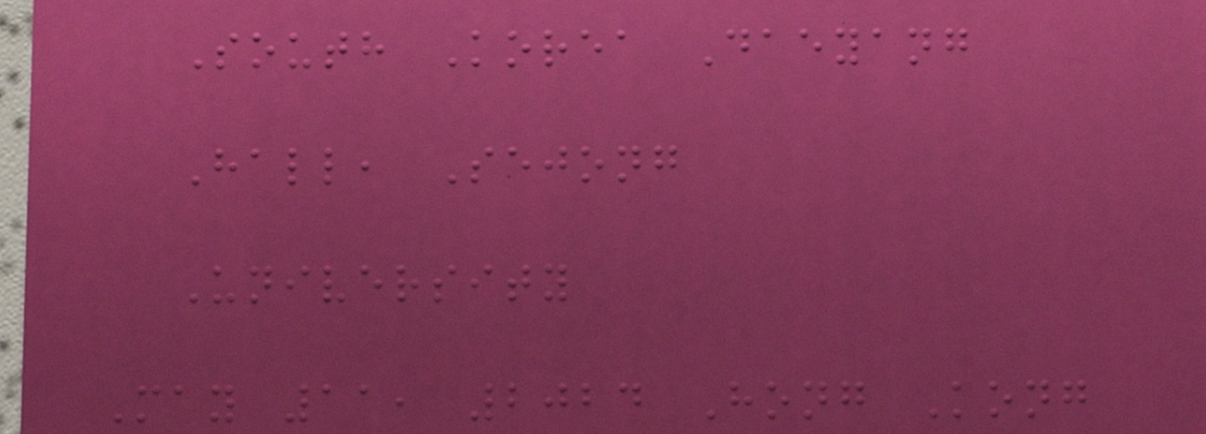South Korea Daeyang
Hall, Sejong
University
May 11, 2024 Hong Kong
